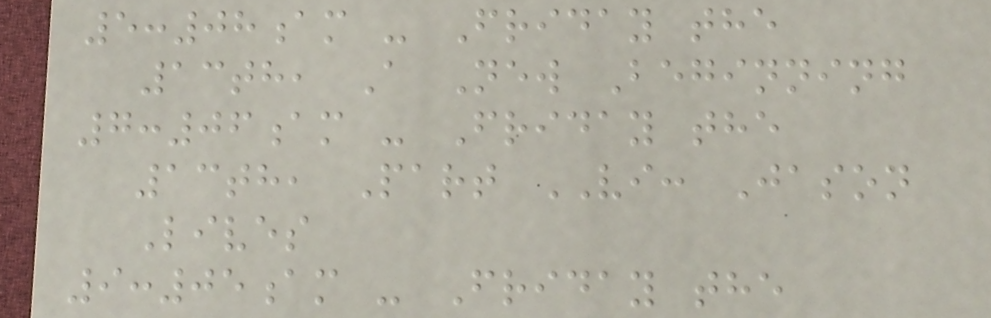5:08am - Friday the
13th, A New Beginning
7:06am - Friday the
13th, Part VI: Jason
Lives
9:05am - Friday the
